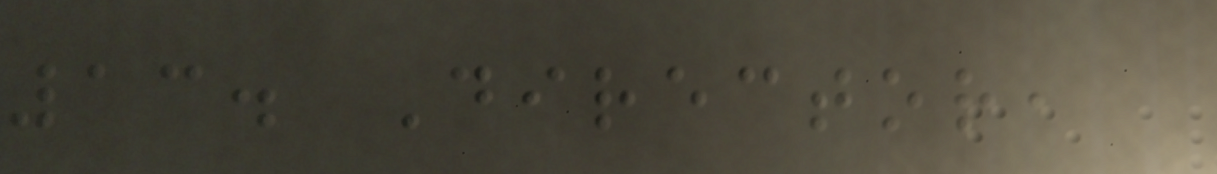13. Director,
